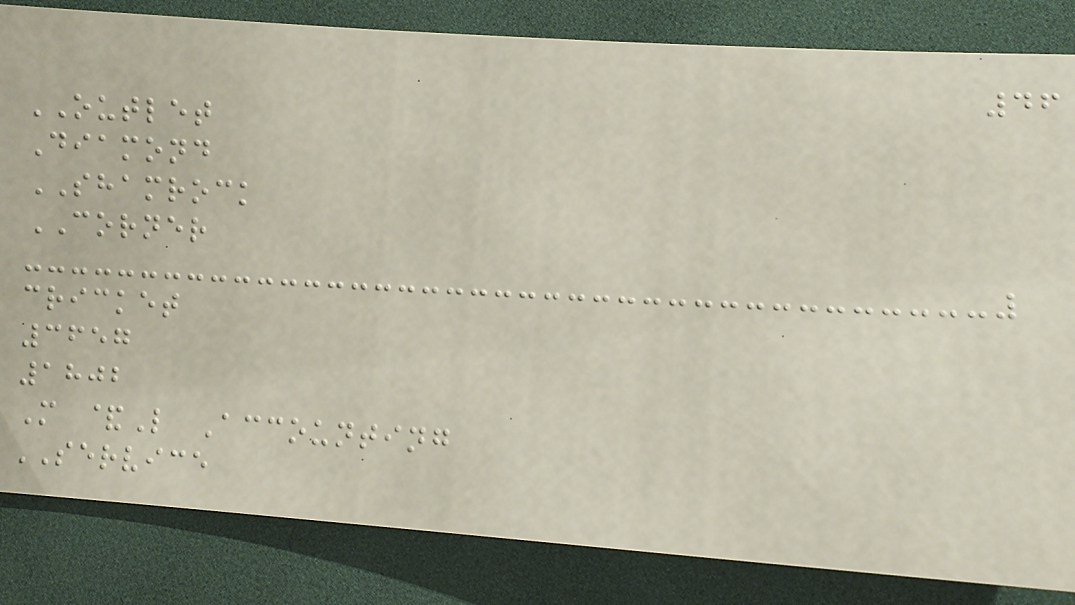46
OUTLET
Diamond
SHAMROCK
CORNER
cricket
3657
1802
M &L Accounting
SERVICE
